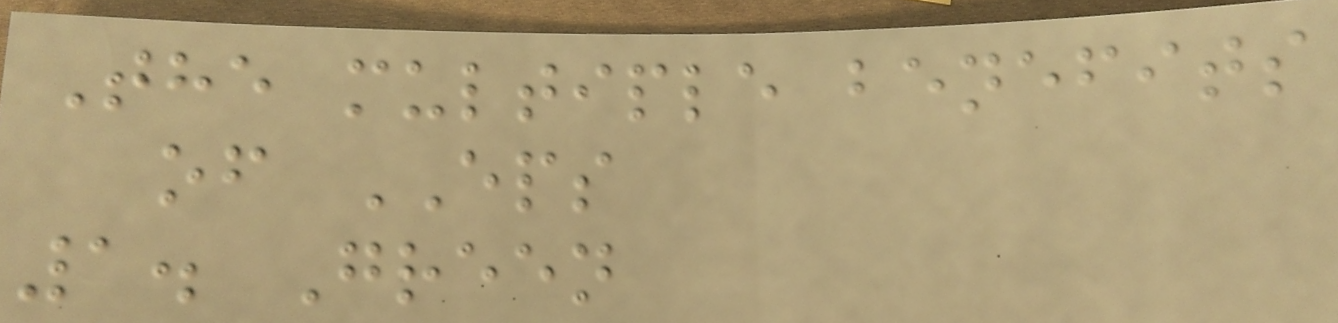The multiple benefits
of EPS
1. Green
